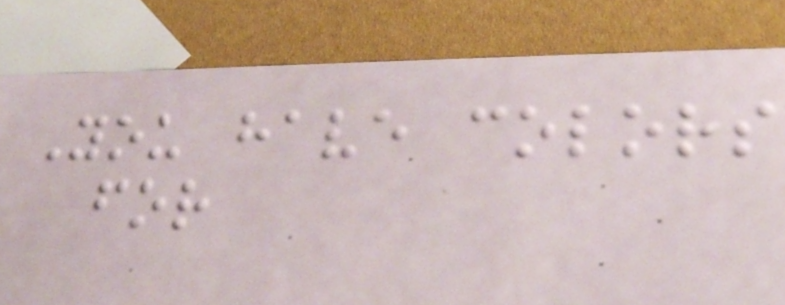You have colors
for
